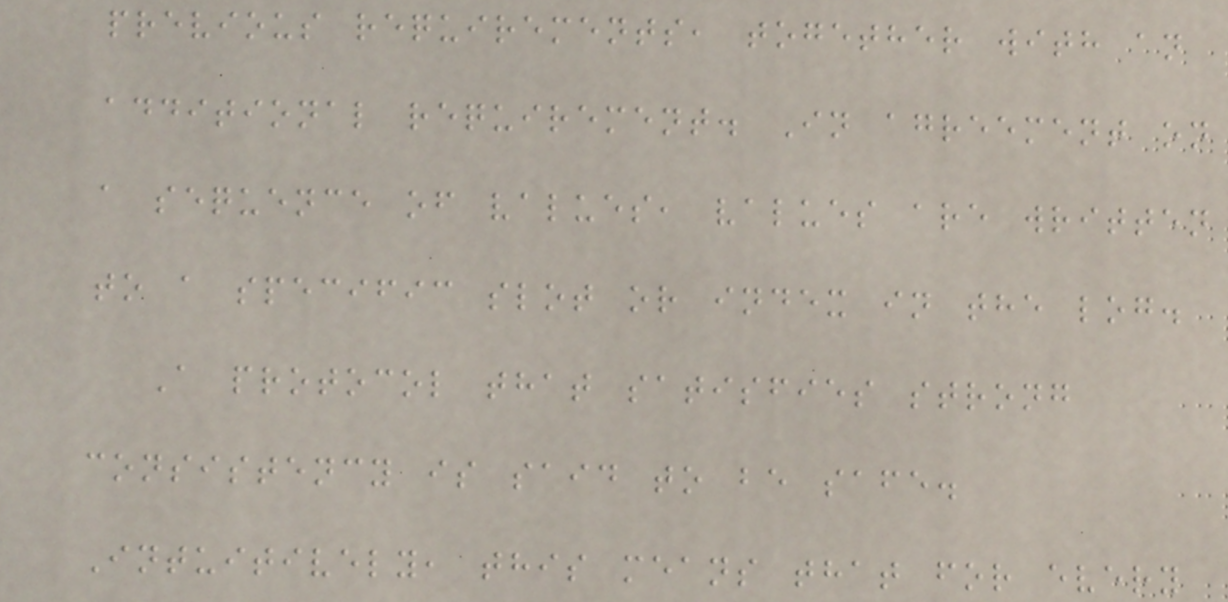previous requirements, together with an
additional requirement. In agreement on
a sequence of values, values are written
to a specific slot or index in the log.
A protocol that satisfies strong
consistency is said to be safe.
Intuitively, this means that for every
